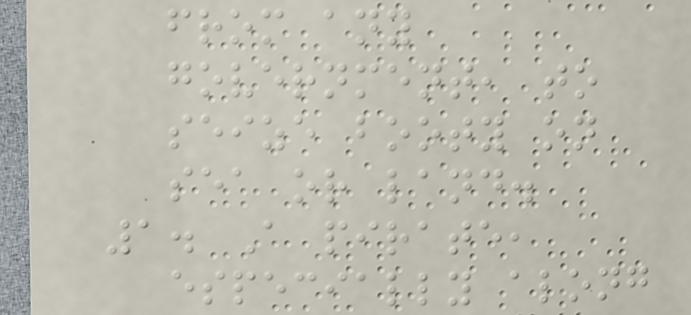from any
government, to
seize booty on
sea or land.
1. A pirate,
especially along
